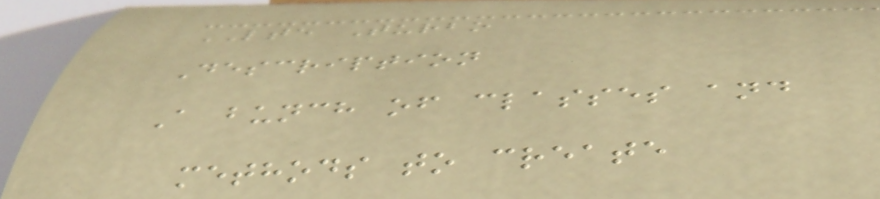LTE Turbo
Description
A bunch of classes and
methods to create
